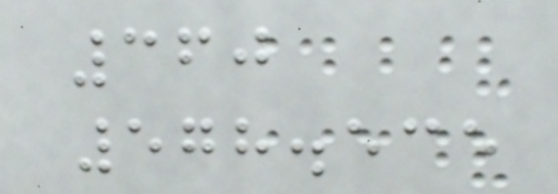360
578.535
